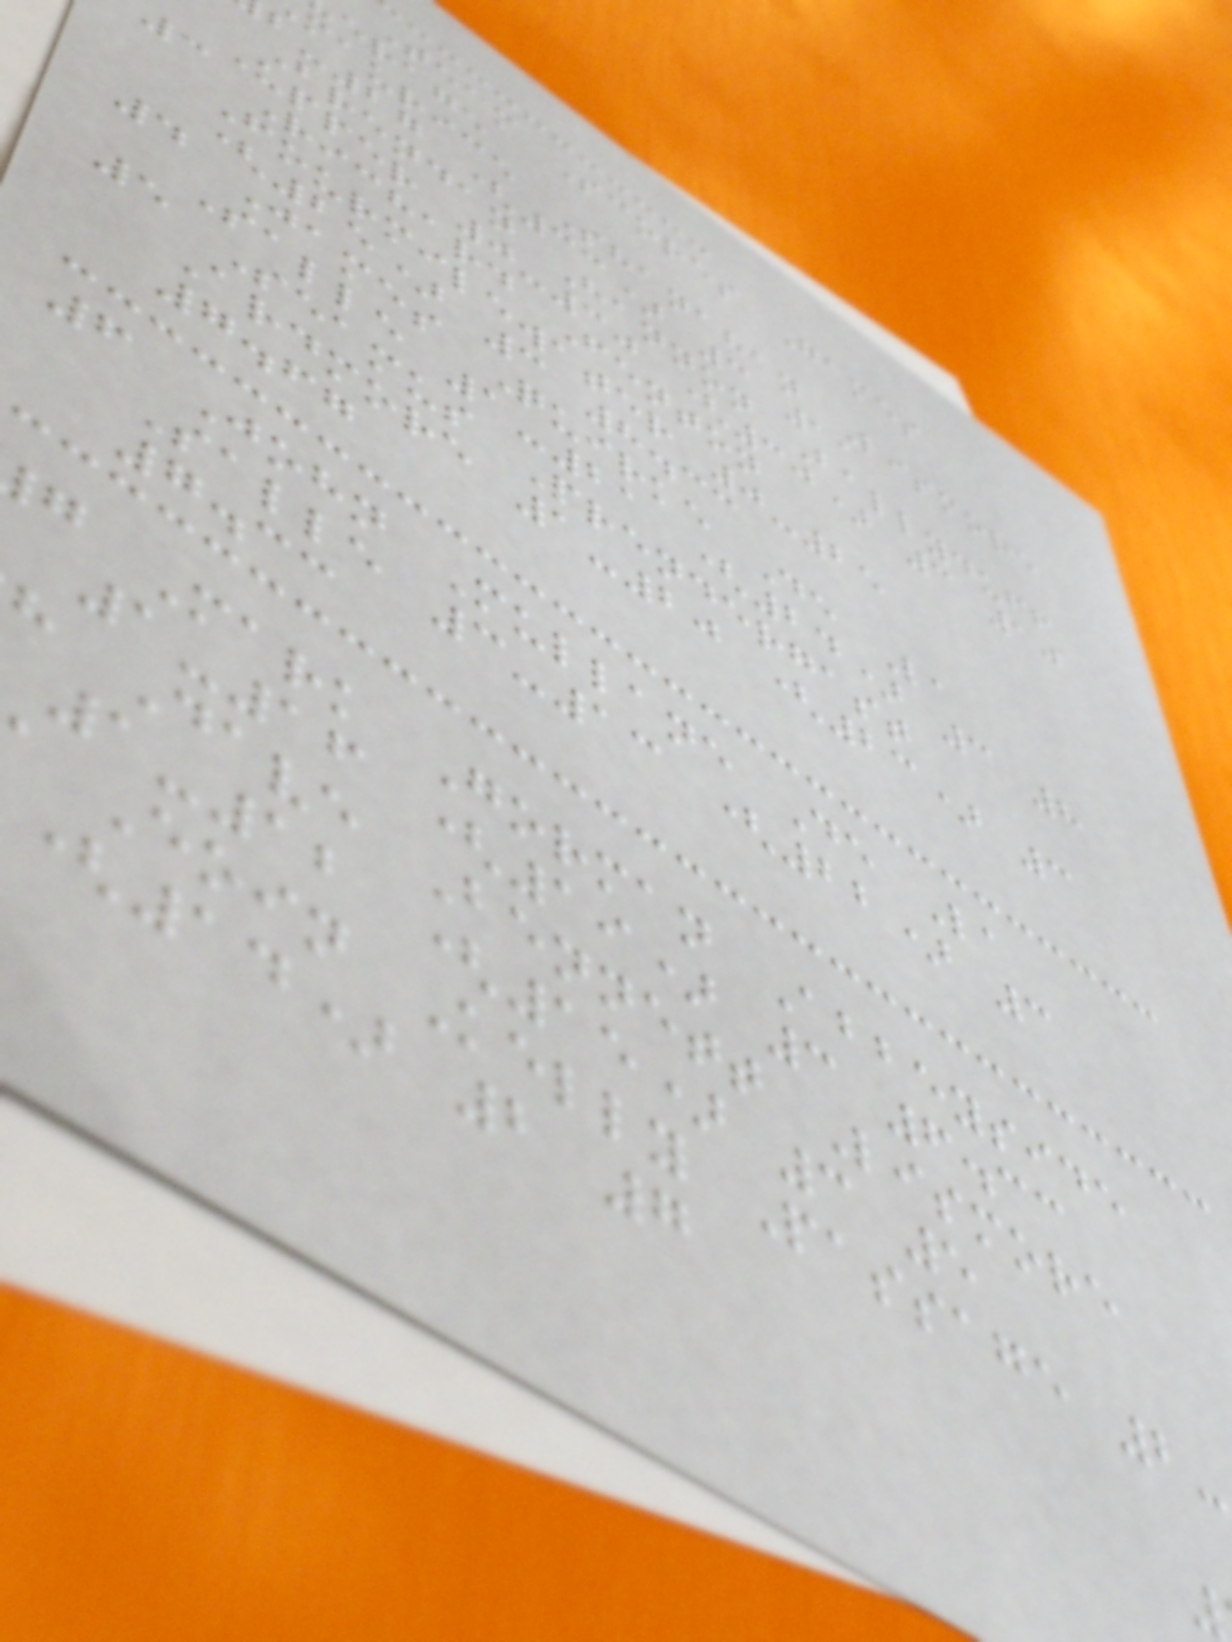Team Scores Games
erage
maurice Shanahan Lismore
-27 (33) 3 11
Brendan Hannon Ballyduff
Upper 0-30 (30) 3 10
3 Richard Fenton
Fourmilewater 0-25
(25) 3 8.33
4 James Quirke De La
Salle 1-21 (24) 3 8
5 Seamus Prendergast
Ardmore 1-20 (23) 3
7.67
6 John Mullane De La
Salle 3-13 (22) 3
7.33
g Mark Gorman Abbeyside
1-16 (19) 3 6.33
h Dave Bennett Lismore
1-12 (15) 3 5
Eoin Kelly Passage 2-
(14) 2 7
